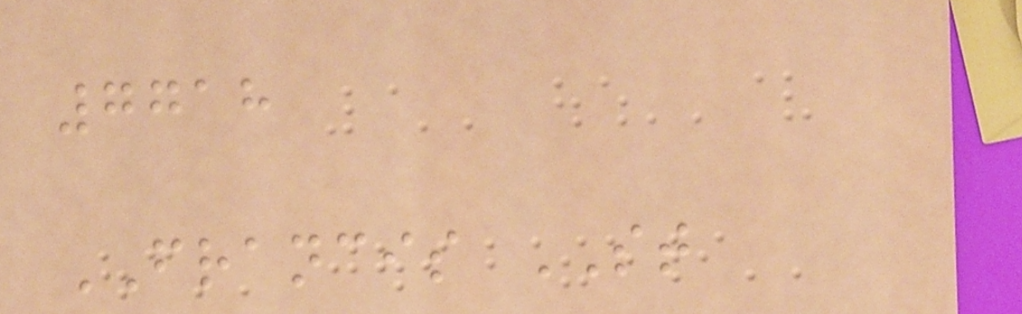7718
FRANCIS ST
